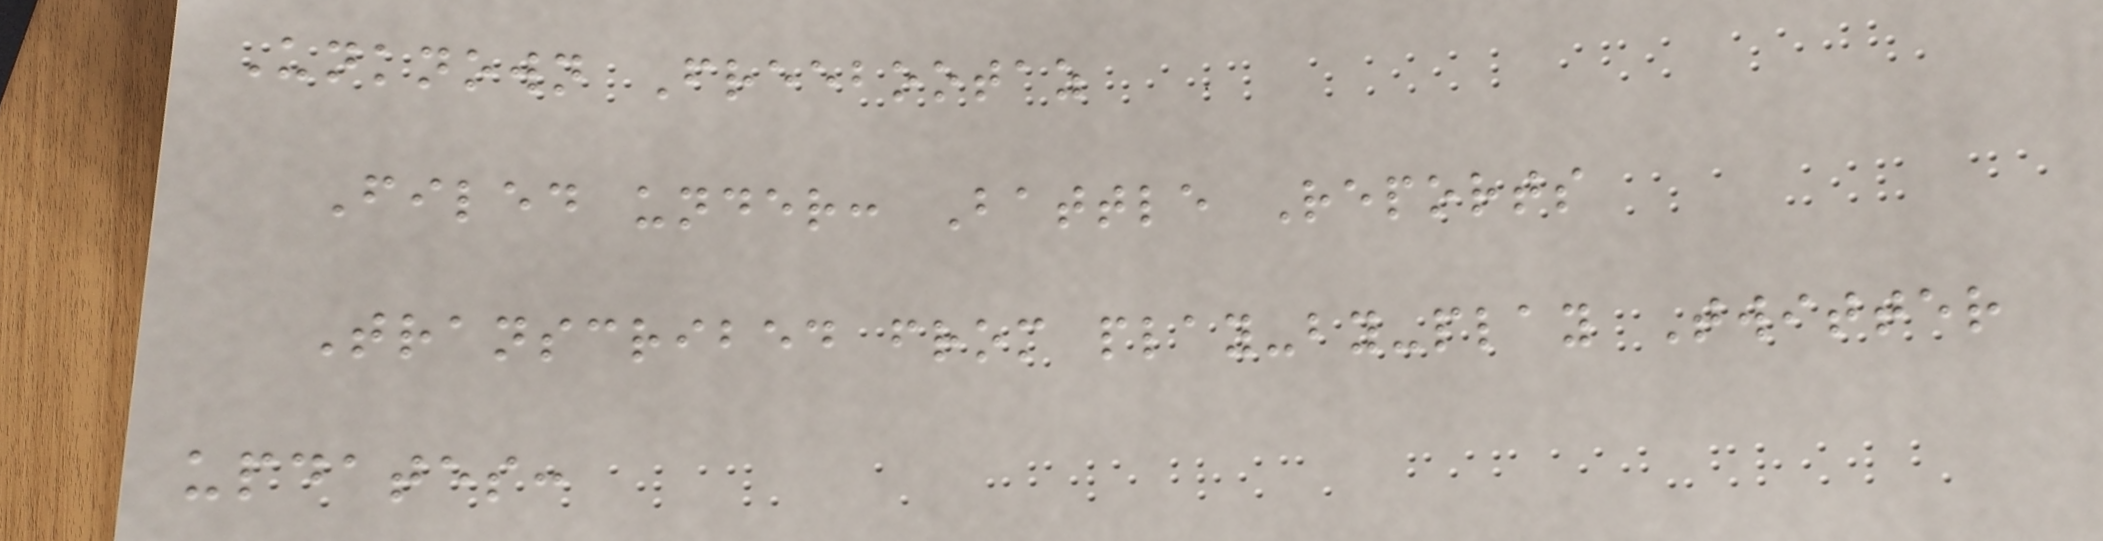Unknown Freebootaz
Filed under: Battle Reports
Transcribed from play-by-play Twitter
updates:
